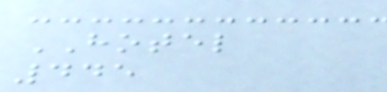HOTEL
445
